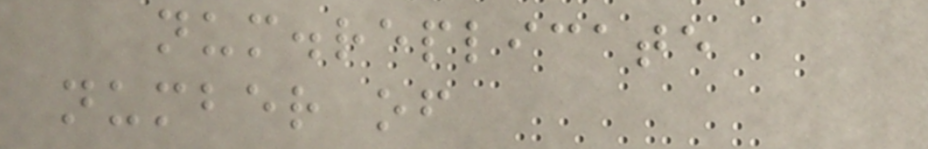num.replicate
number of
